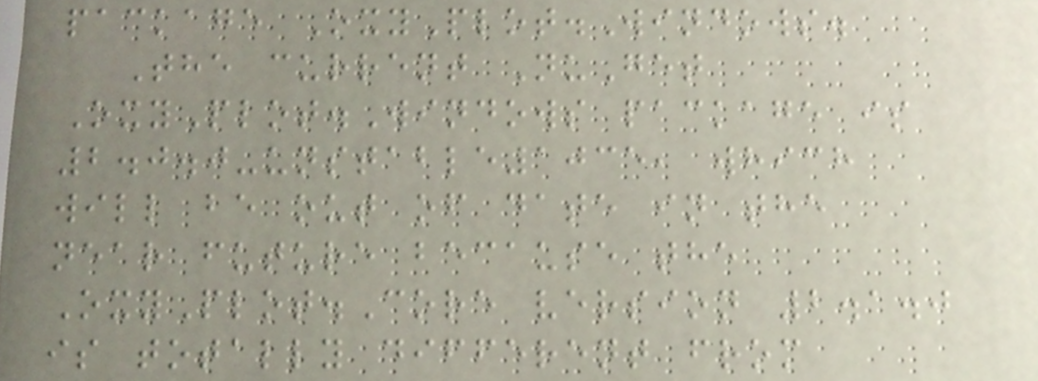package OxyPlot.Windows.
The current NuGet
OxyPlot.Windows package is
2.0.0-unstable1035, which
will be out of date in the
near future because the
OxyPlot.Core version 2.1.0
is totally different from
